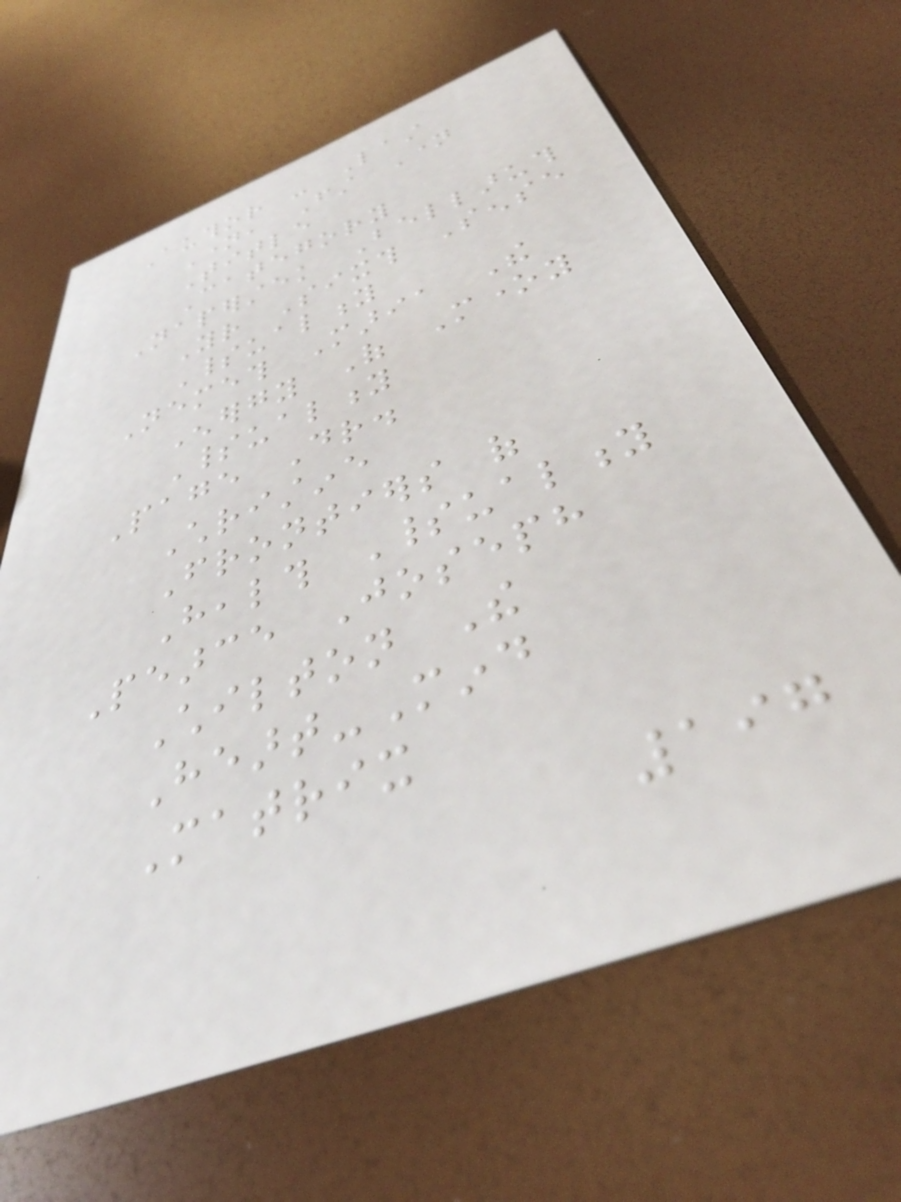Author - Last
Name, First Name
Title
Category
Naperstek Bellaruth
Your Sixth Sense
Spirituality
Nemeth Maria The
Energy Of Money
Spirituality
Page Dr.
Christine
Frontiers of
Health Spirituality
Pearce Joseph
Chilton The
Heart-Mind
Matrix
197
